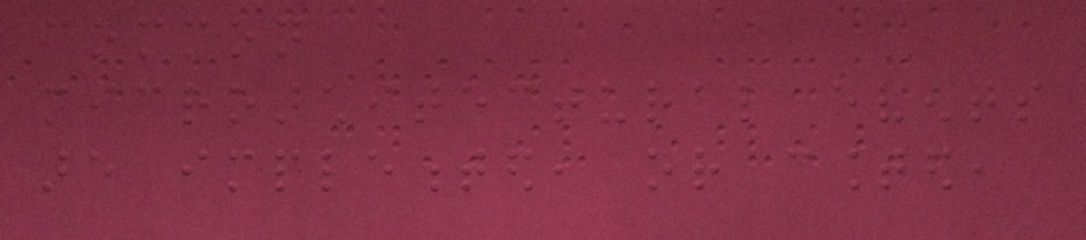common
microarchitectural events
are implemented, or counted,
